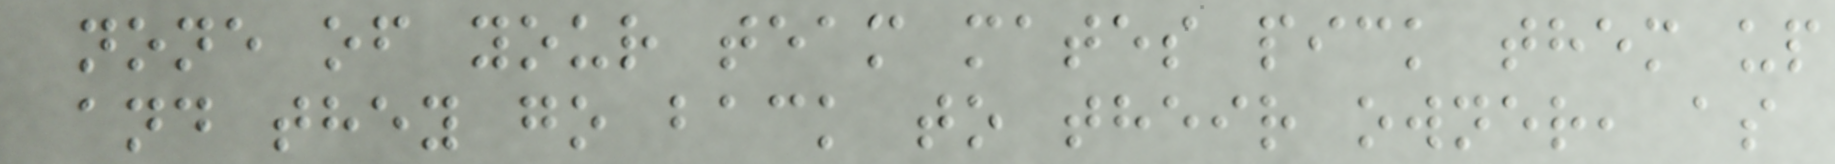none of your team mates pick them up
and they go back to their owner, as
